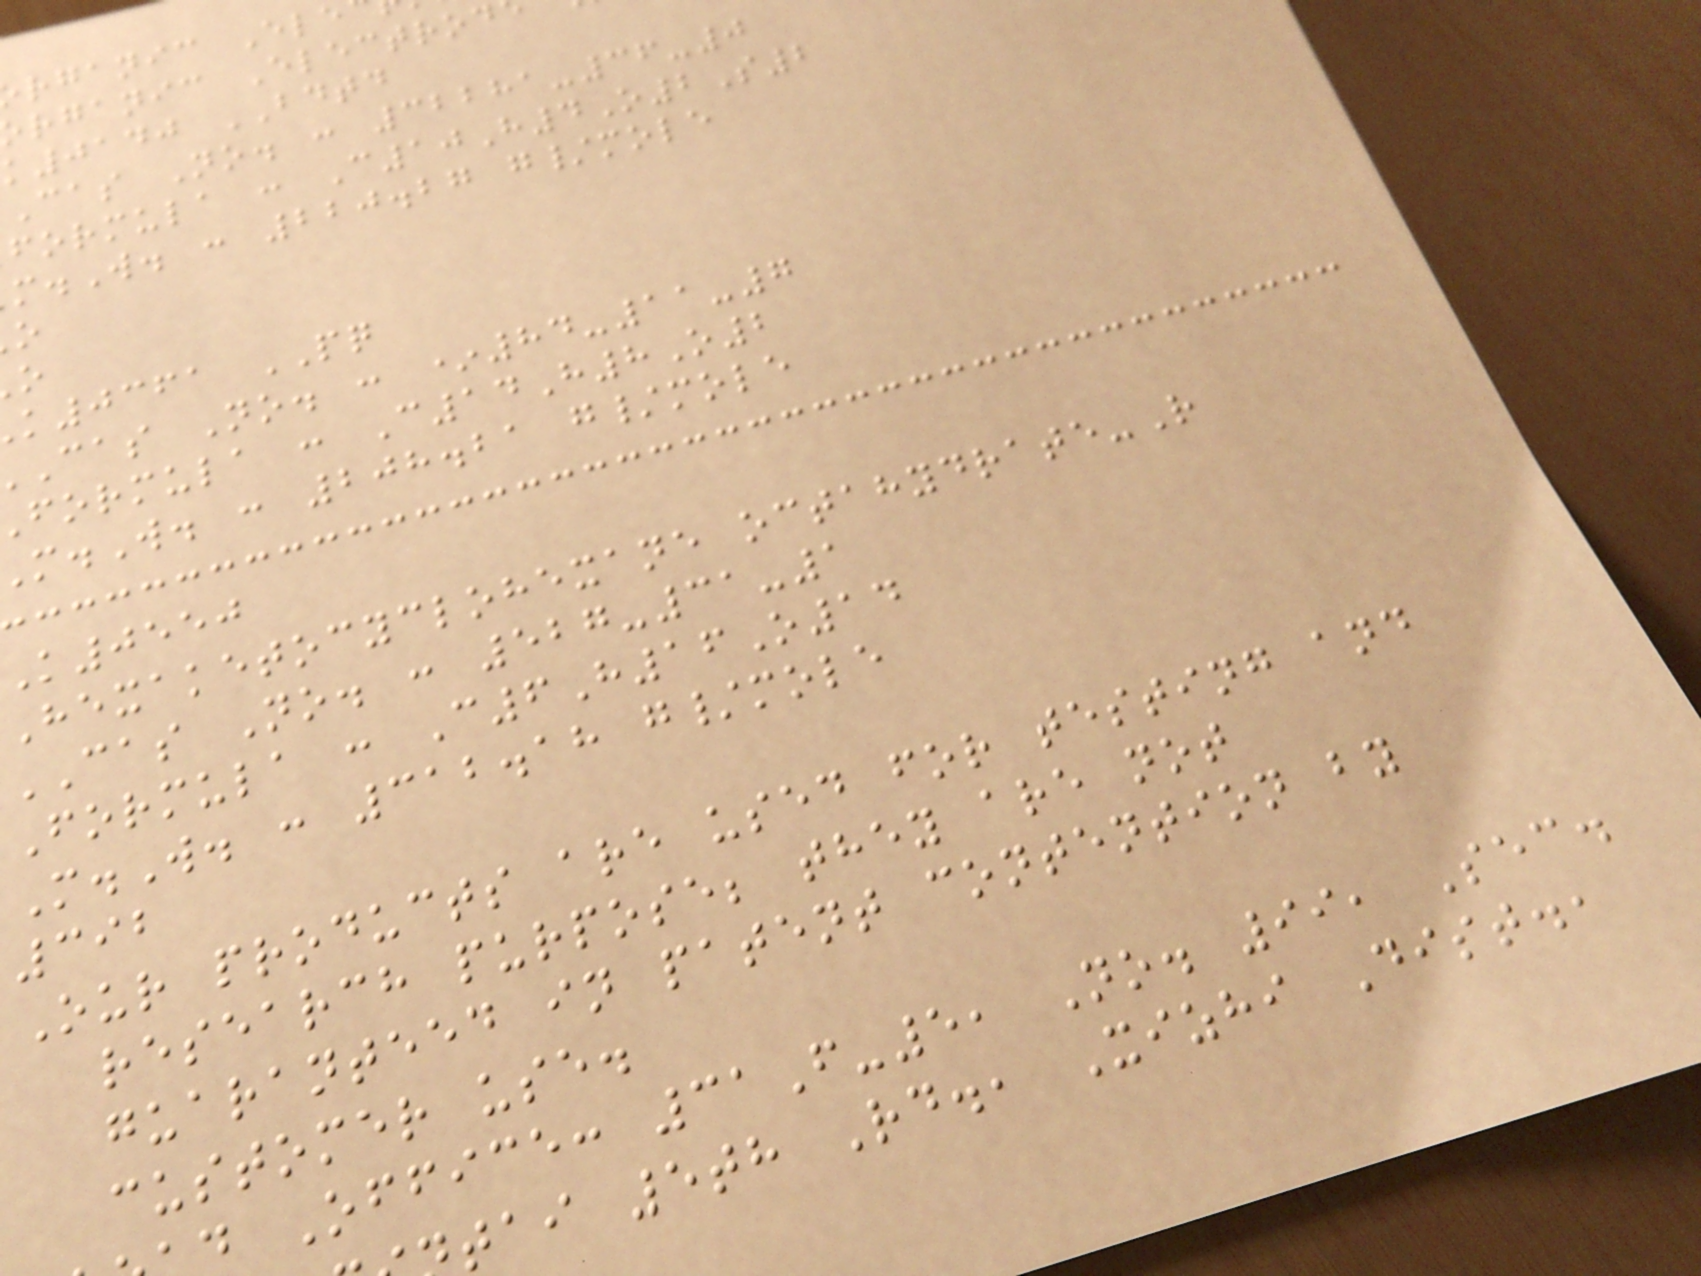rganic Ele
rganic Electrod
k0140 BDTD
cas No. : 32281-36-0
formula : C10H4O2S2
.W. : 220.27 g/mole
k0361 PQ
cas No. : *84-11-7
formula : C14H8O2
.W. : 208.21 g/mole
K0550
Hexaketocyclohexane octahydrate-R
CAS No. : 527-31-1
Formula : C6H16O14
M.W. : 312.18 g/mole
392
Our products are used for testing and
research purpose; they are not
guaranteed in patent contention by
customer use.
Office: 31F-5, No. 99, Sec.
tai 5th Rd., Xizhi Dist.,
